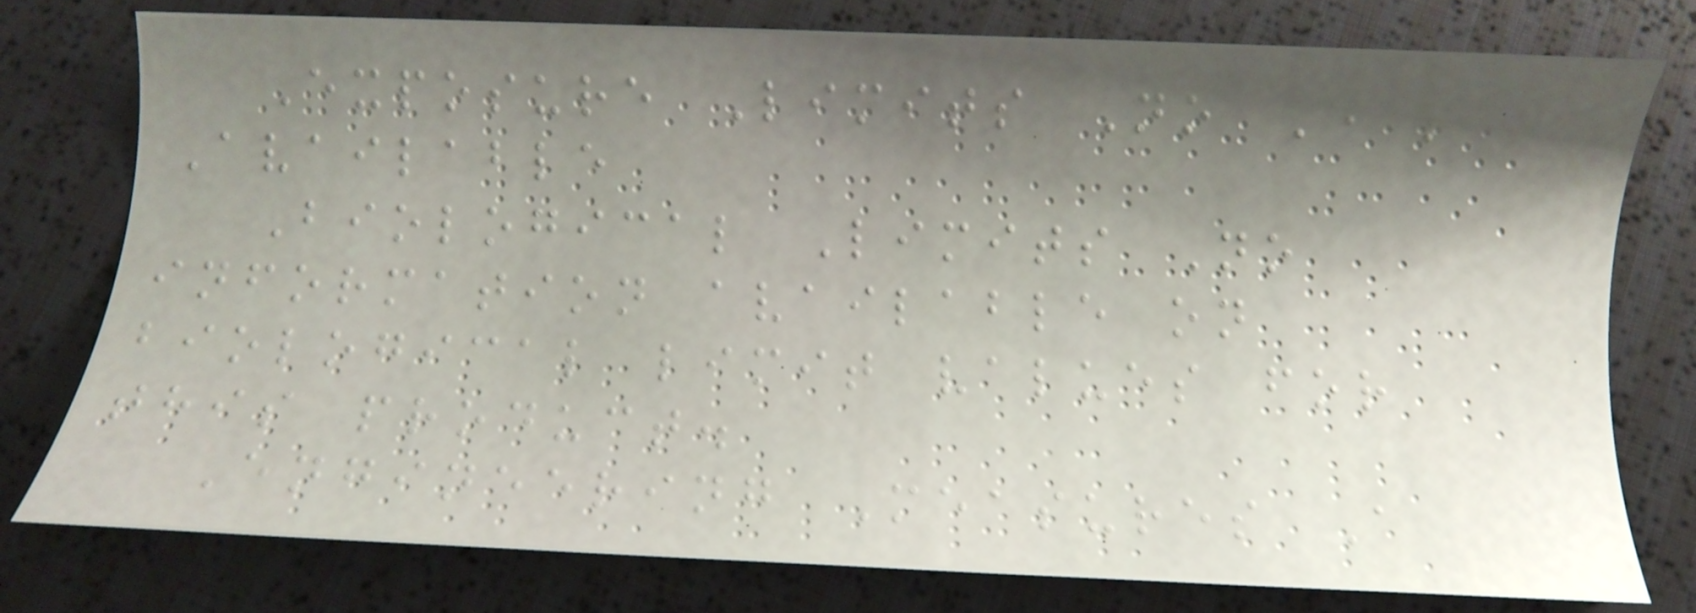Exposure Limits No Data
Available
Biological Limits No
information available on
biological limit values for
this product.
Engineering Measures A
